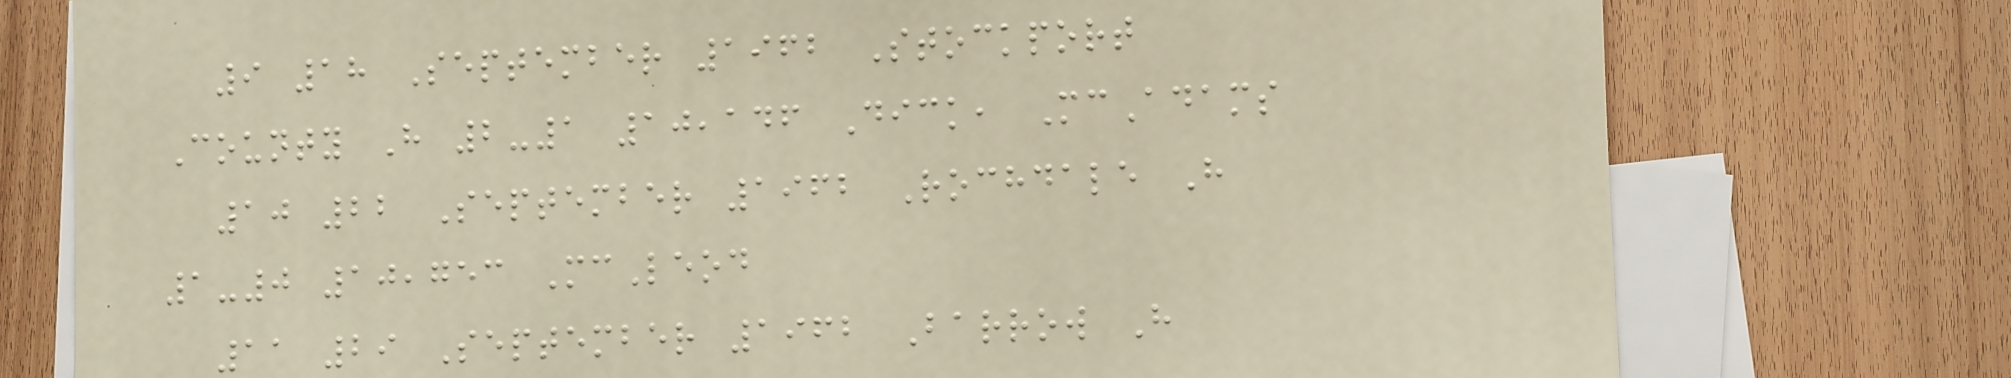9 18 September 1962 Stockport
County H 2-1 10,146 Dick, McAdams
10 22 September 1962 Rochdale H
1-0 10,753 McLeod
11 29 September 1962 Barrow H
